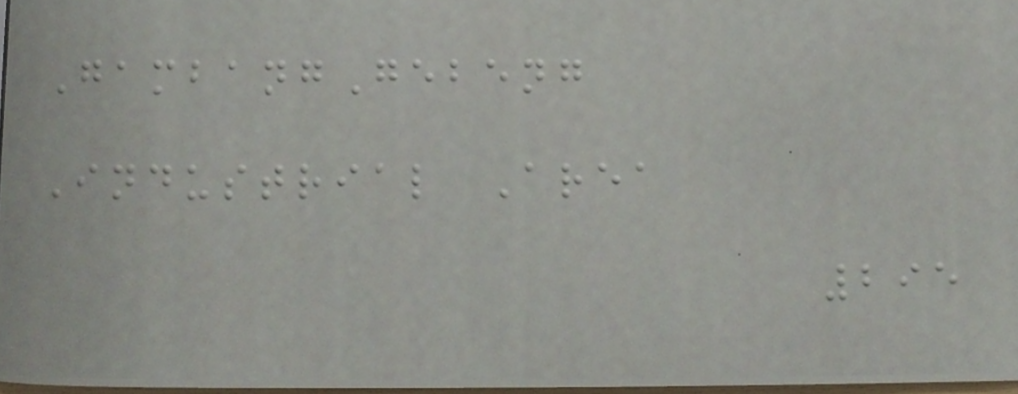GambangGebeng
Industrial Area
295
